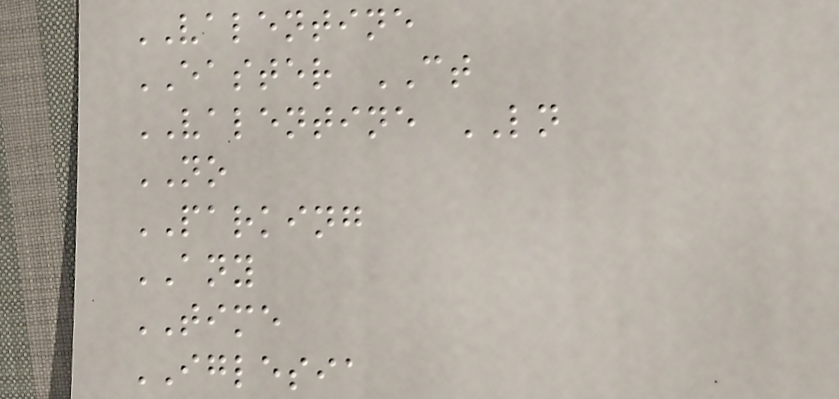VALENTINE
EASTER CT
VALENTINE LN
NO
PARKING
ANY
TIME
IGLESIA
